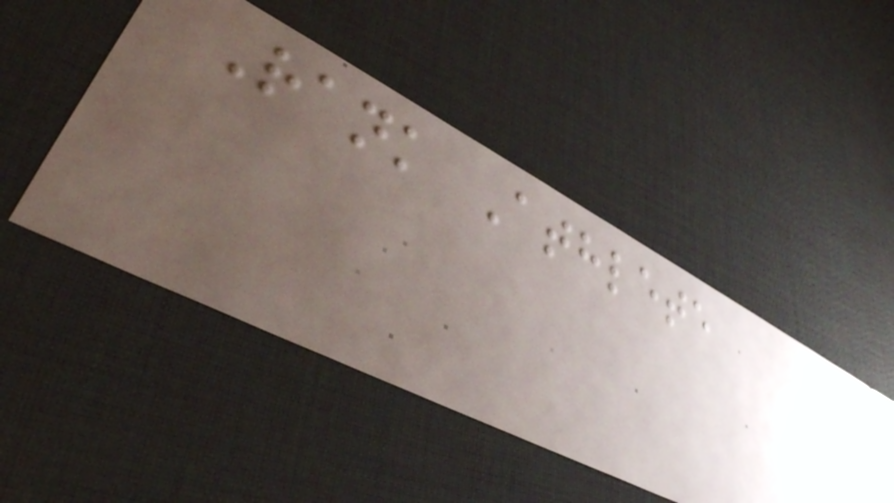Rank Athlete
